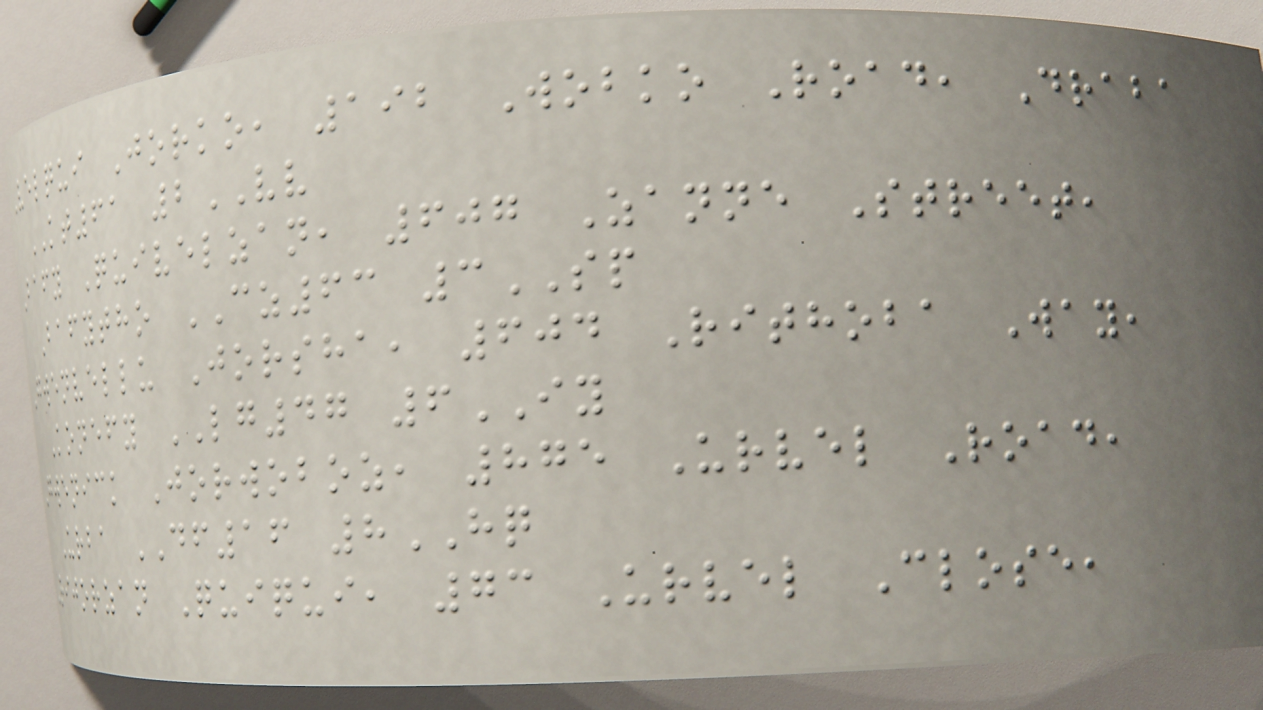Velqui Jorko, 192 Wobko Road, Draba
KT61 2VV
Bafy Quivelzan, 607 Zanne Street,
Bafytho CZ63 3SP
Gwenvellu Jorsha, 604 Rithoba Way,
Konefy LG47 6IY
Gwenick Jorwoboz, 875 Urvel Road,
Urba DF16 8HQ
Rijorzan Quiqui, 73 Urvel Close,
